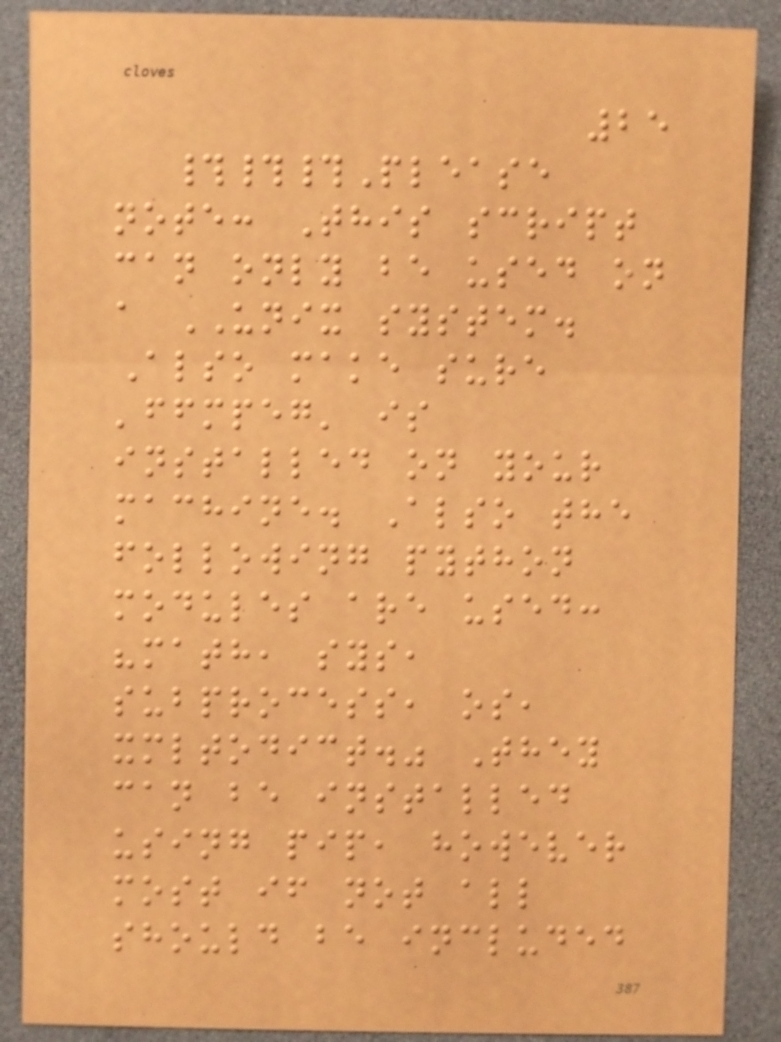25
###Please
note: This script
can only be used on
a UNIX system.
Also make sure
'ffmpeg' is
installed on your
machine. Also the
following python
modules are used:
"math, sys,
subprocess, os,
xmltodict." They
can be installed
using pip, however
most if not all
should be included
